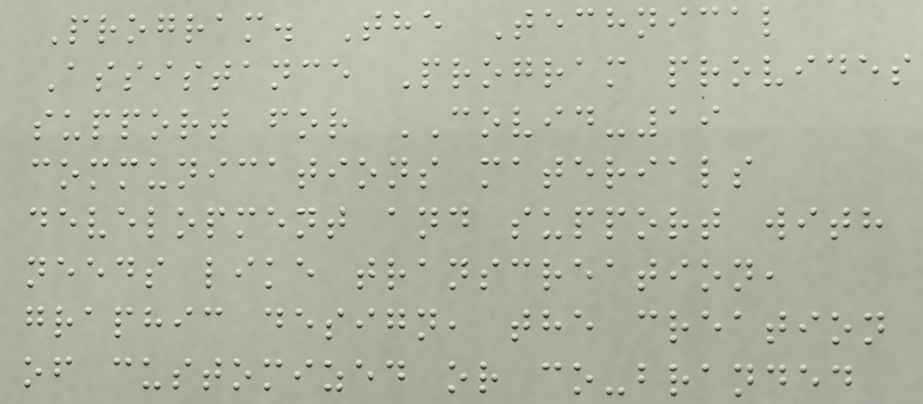Program. The Technical
Assistance Program provides
support for COVID-19
communications materials
development and support with
needs like transcreation,
graphic design, the creation
of customized or co-branded
